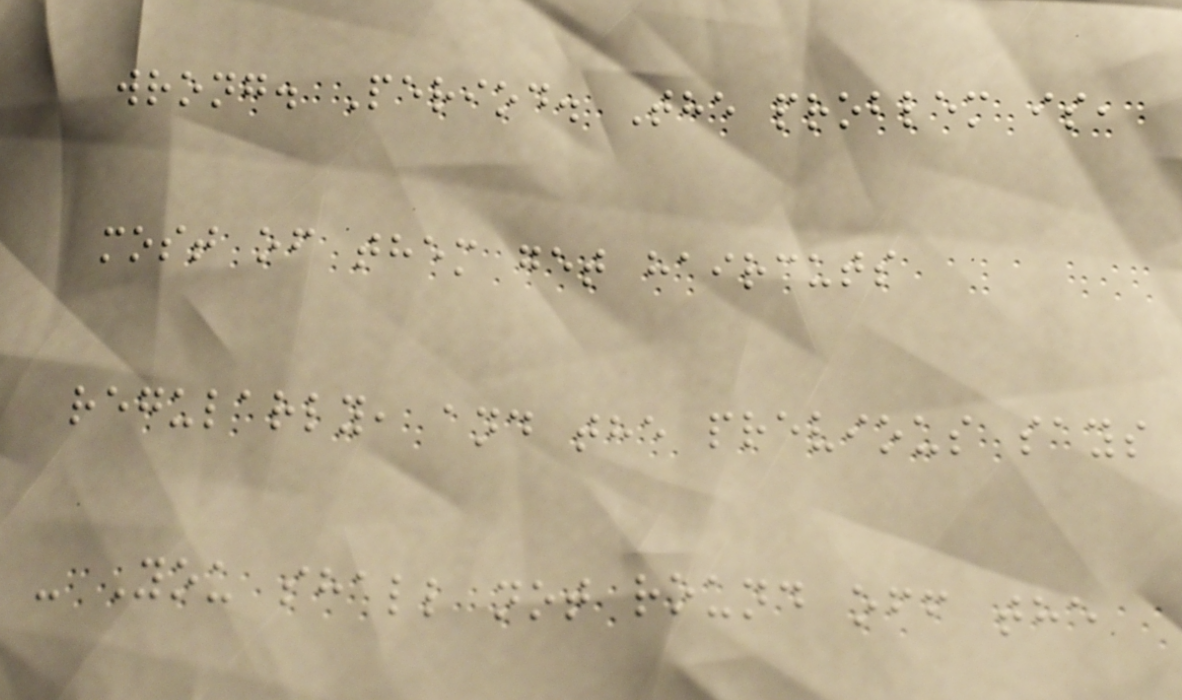wrong. Period. The problem is,
most of them get haircuts
regularly, and the previous says
- You shall not round off the
